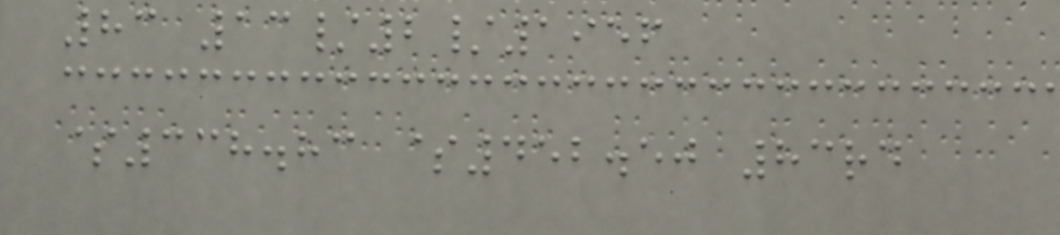83 13/2/1956
$338.83 $452.50 83rd
